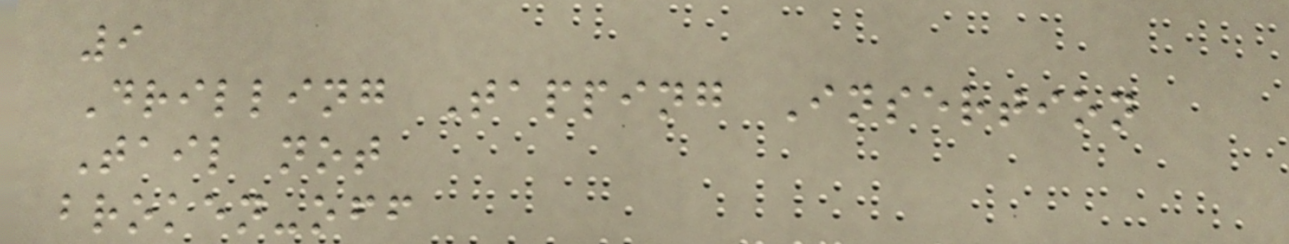9
Drilling Tapping Insertion
Tail not
broken-off
